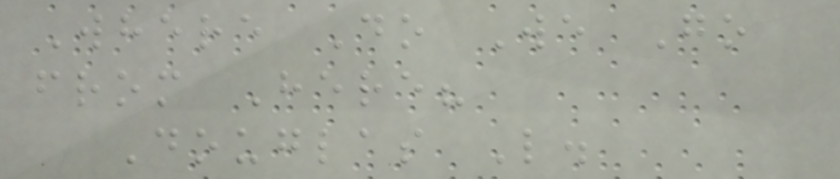Where Do We Go
from Here?
Douglas L.
